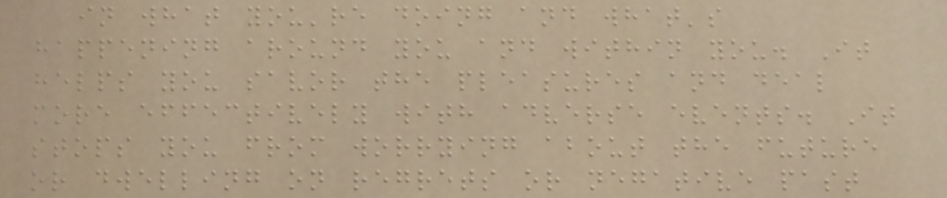in what you're doing and what's
happening around you and within you. It
helps you savor the pleasures and deal
more effectively with adverse events. It
stops you from worrying about the future
or dwelling on regrets or negative past
